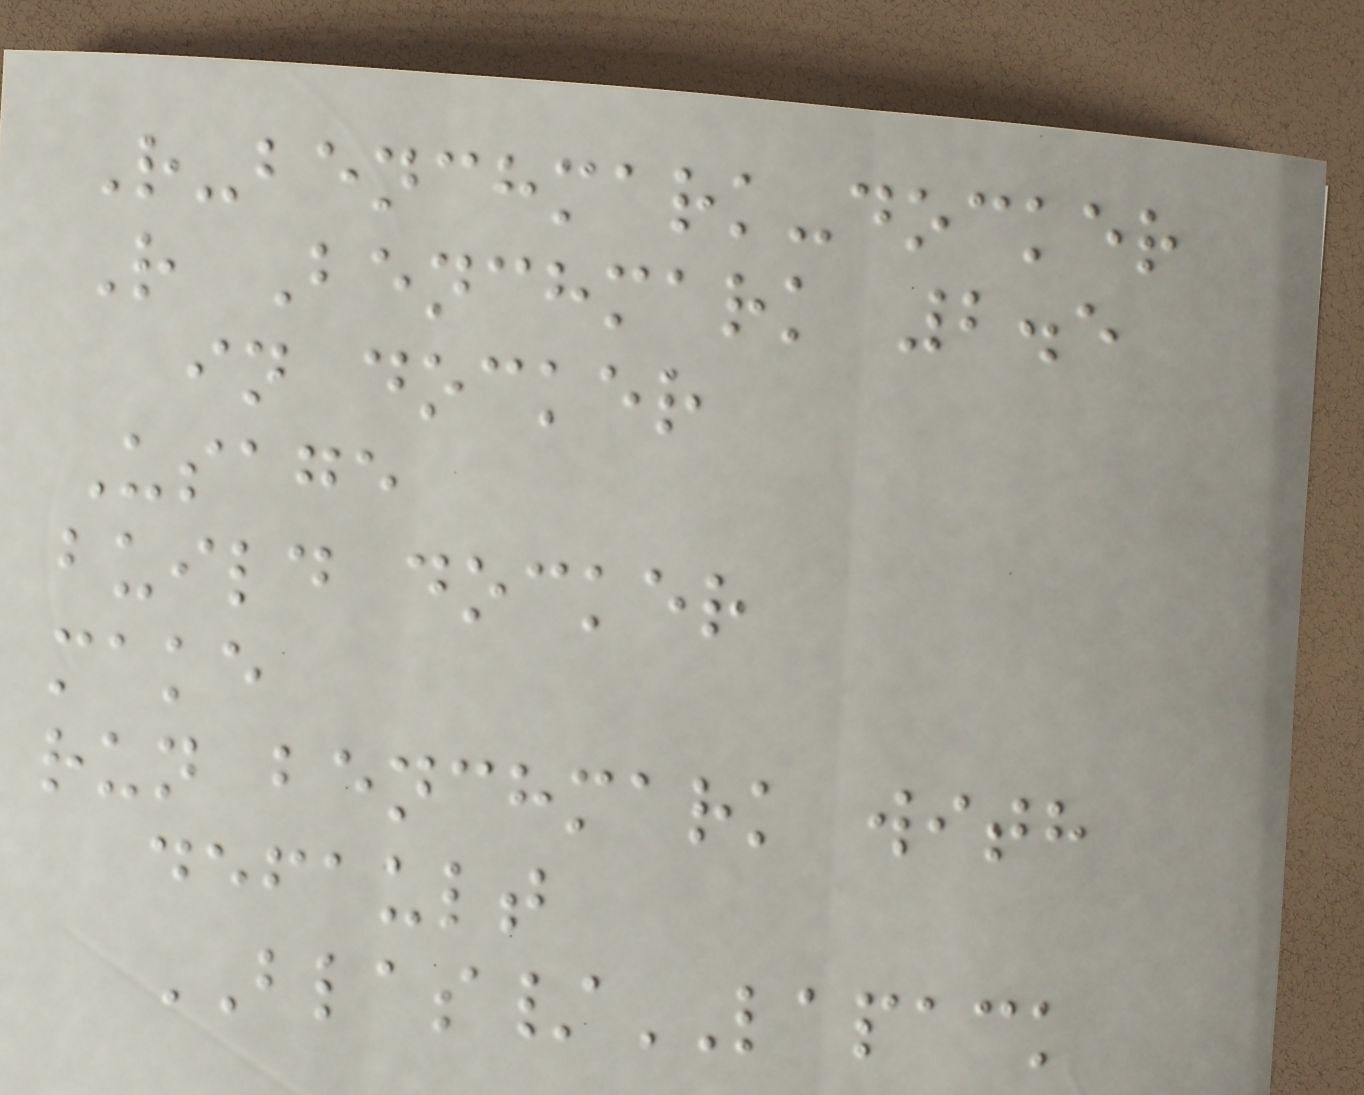R-benchmark-docker
R Benchmark 2.5
in docker
Usage
build docker
make
run benchmark with
default
BLAS/LAPACK
